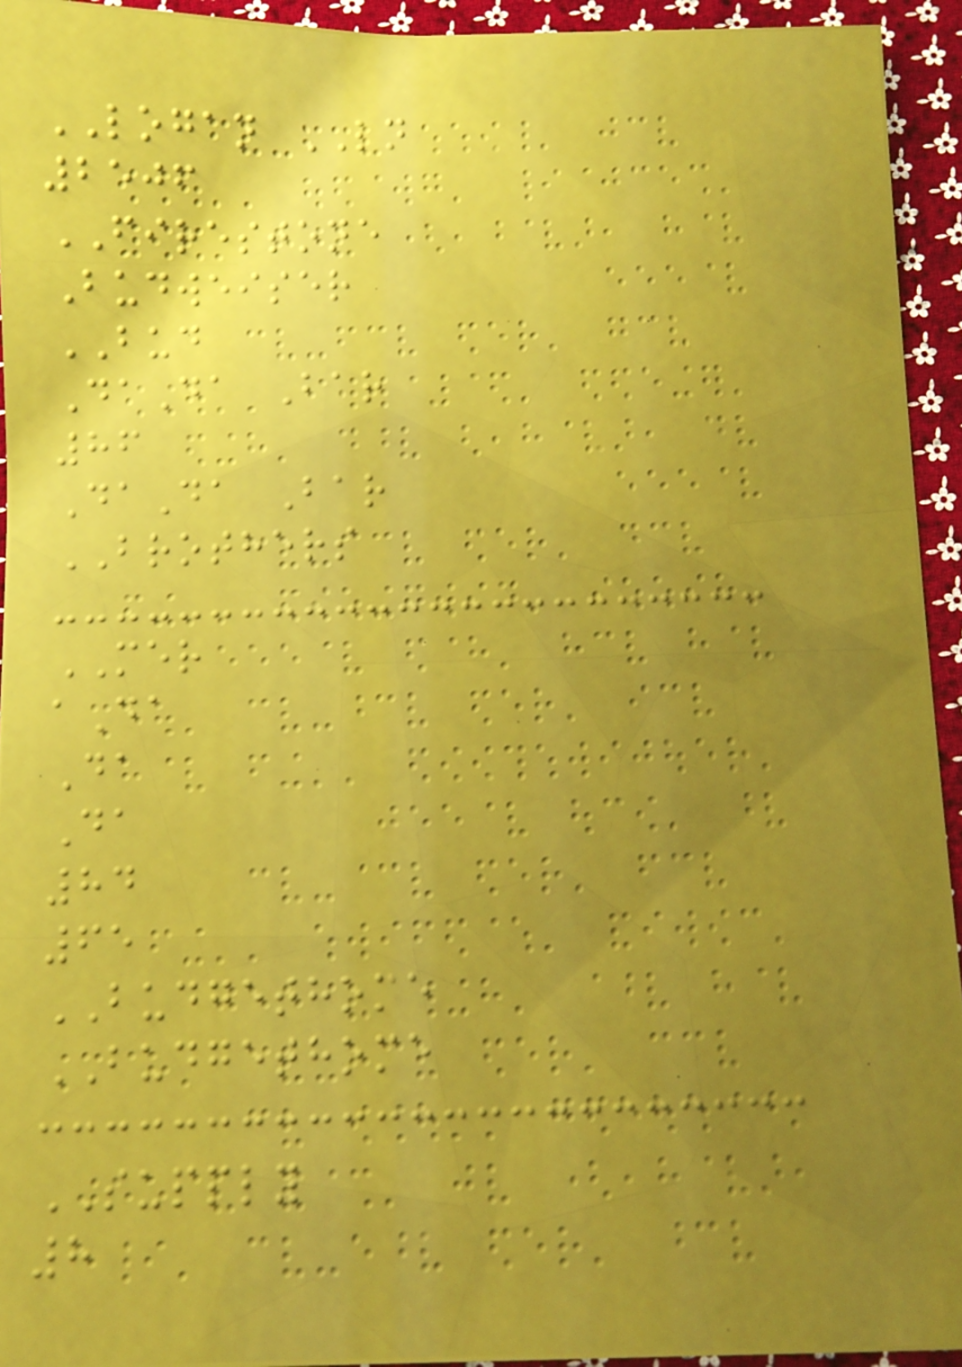LOGAN LN
2506
FIRESTONE
Budweiser
BUD
DaDa Bar
86
DaDa Bar
BROTHERS
MER
aDa
Da
Da
84
65
BUDGETHOME
BUDGETHOME
SUPPLY
8
